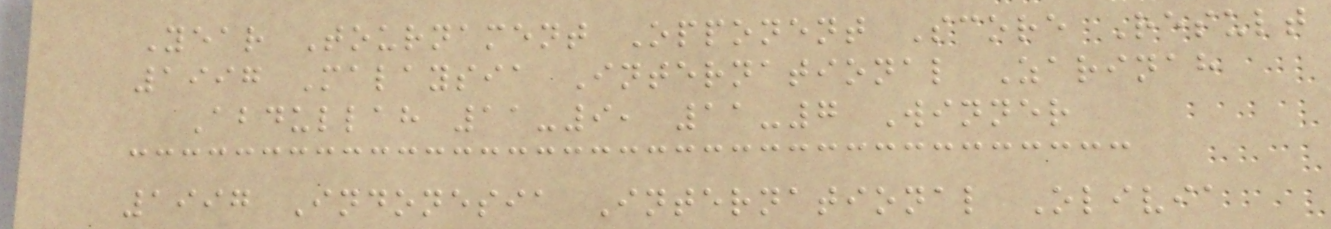Year Tournament Opponent Score Result
1997 Malaysia International Zarinah
Abdullah 11-9, 11-7 Winner
1997 Indonesia International Olivia
